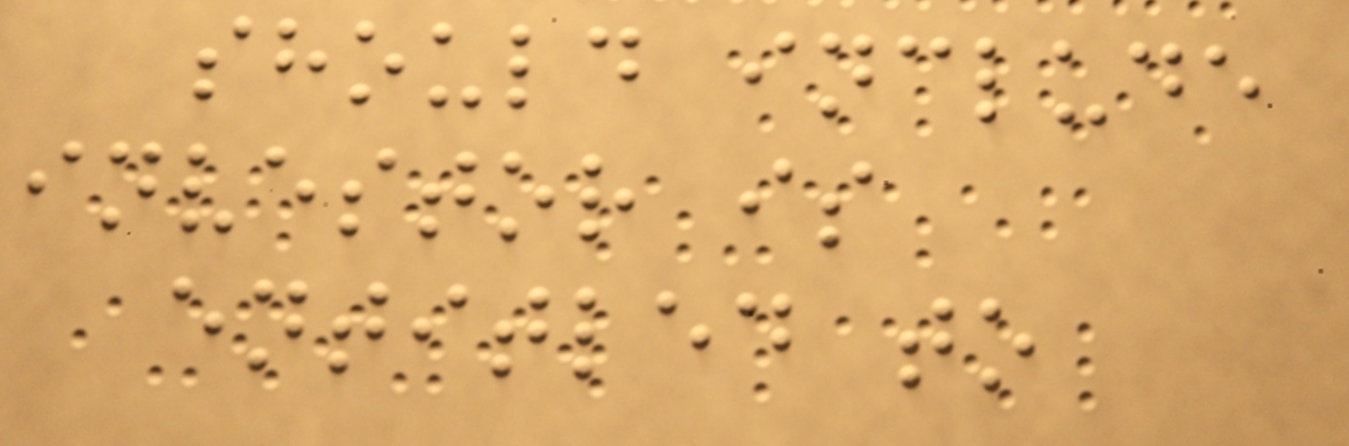should include
investor is
entitled to
